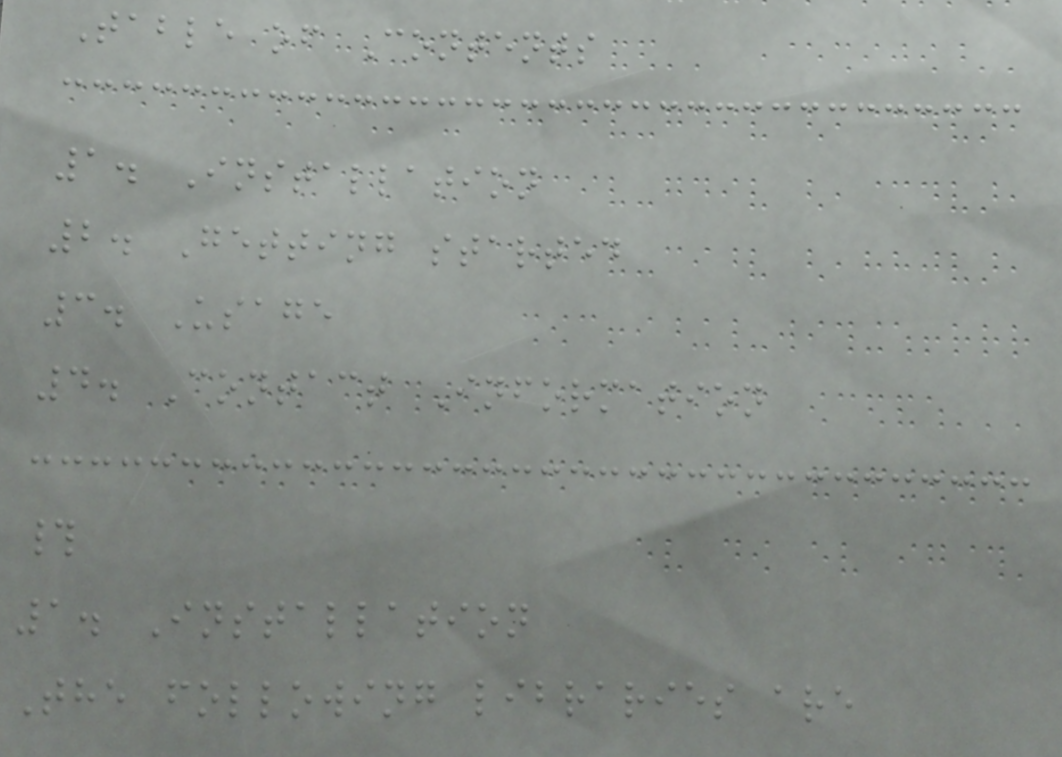Table of Contents
1. Installation
2. Getting started
3. Usage
4. Contact Information
#
1. Installation
The following libraries are
